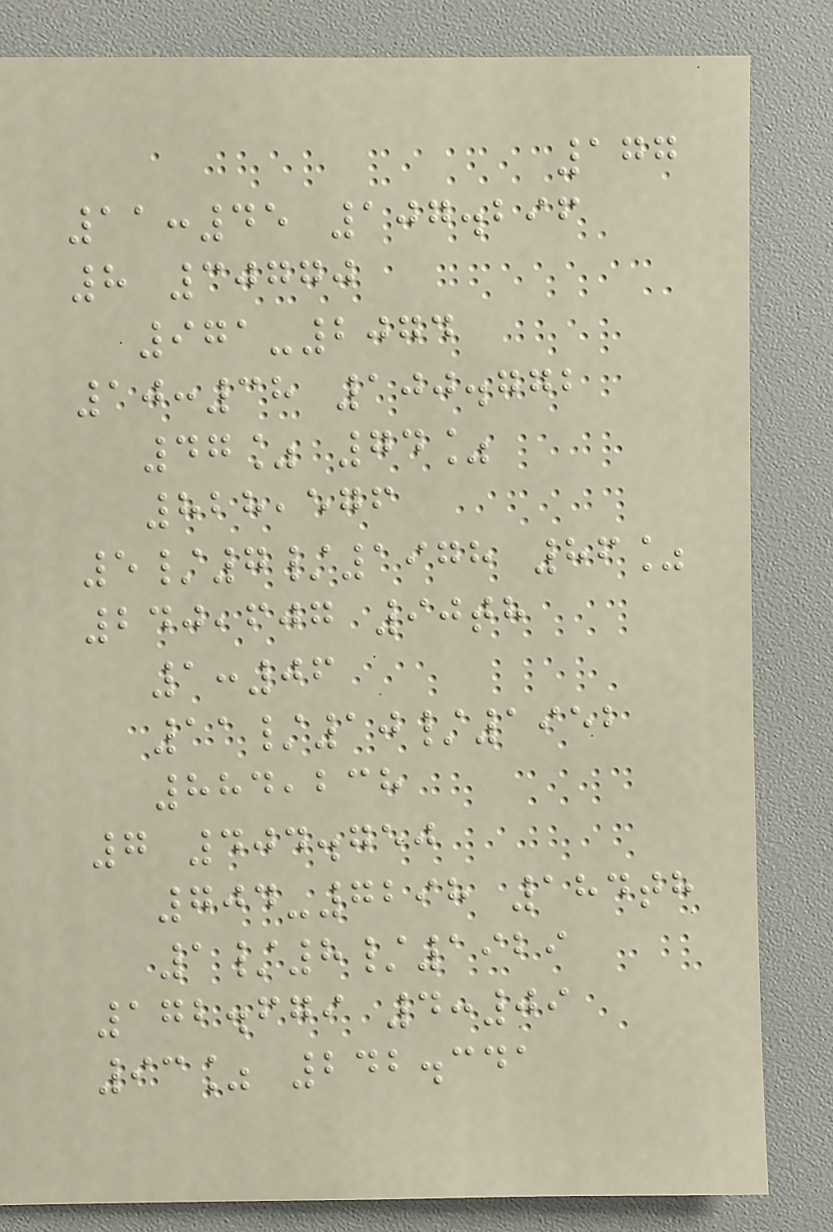177
11:45 107.296
8 30770
971-2074
10:38 100.772
47% 74%
828,576
5/7/1978 86%
240,607 90th
1:06
11/10/1952
884,238
7 404.750
704-7298 184th
1/8/1929
172.679 4:09
93% 242.341
